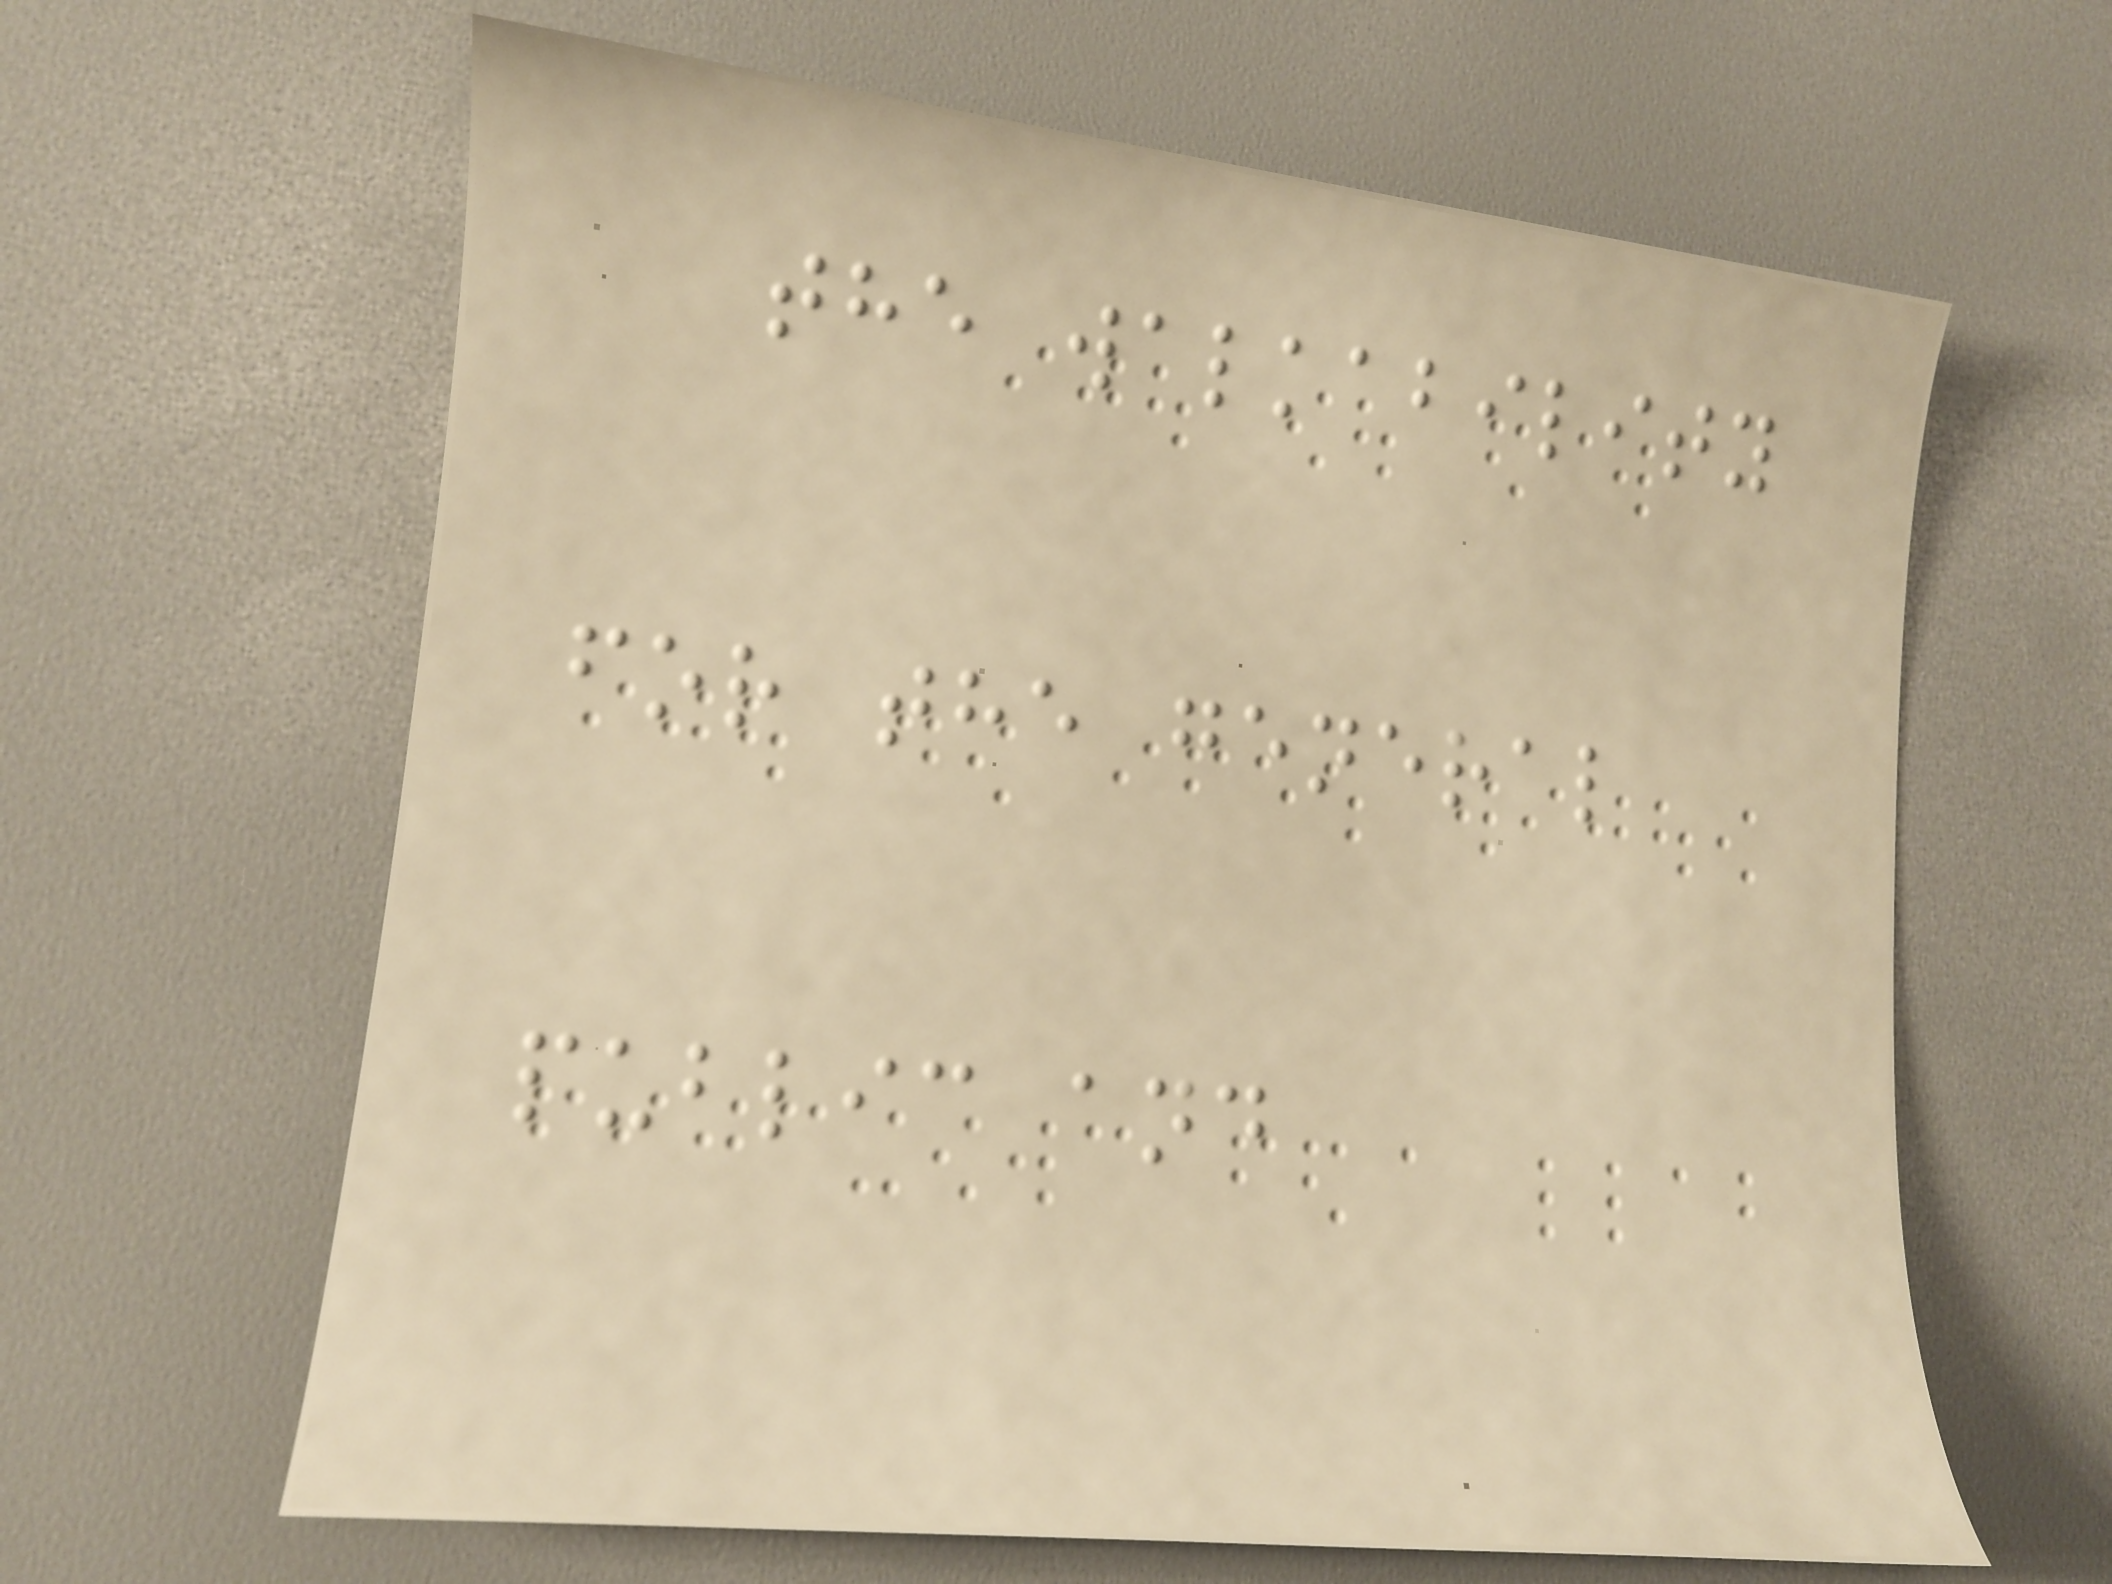the walkability
for the general
public and
